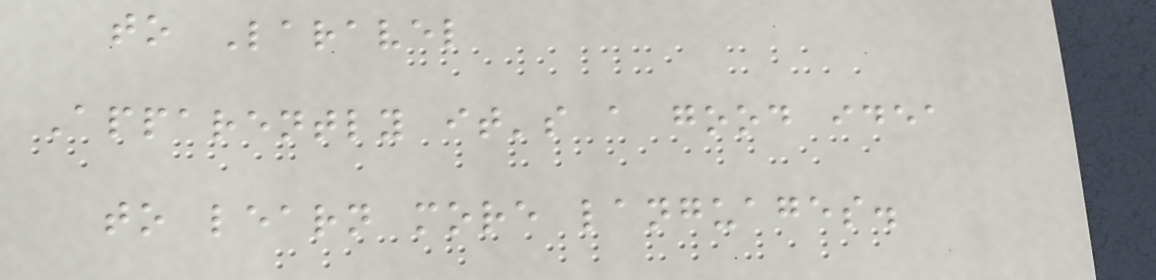to Laravel
Apparently it's a good idea
to learn more languages.
